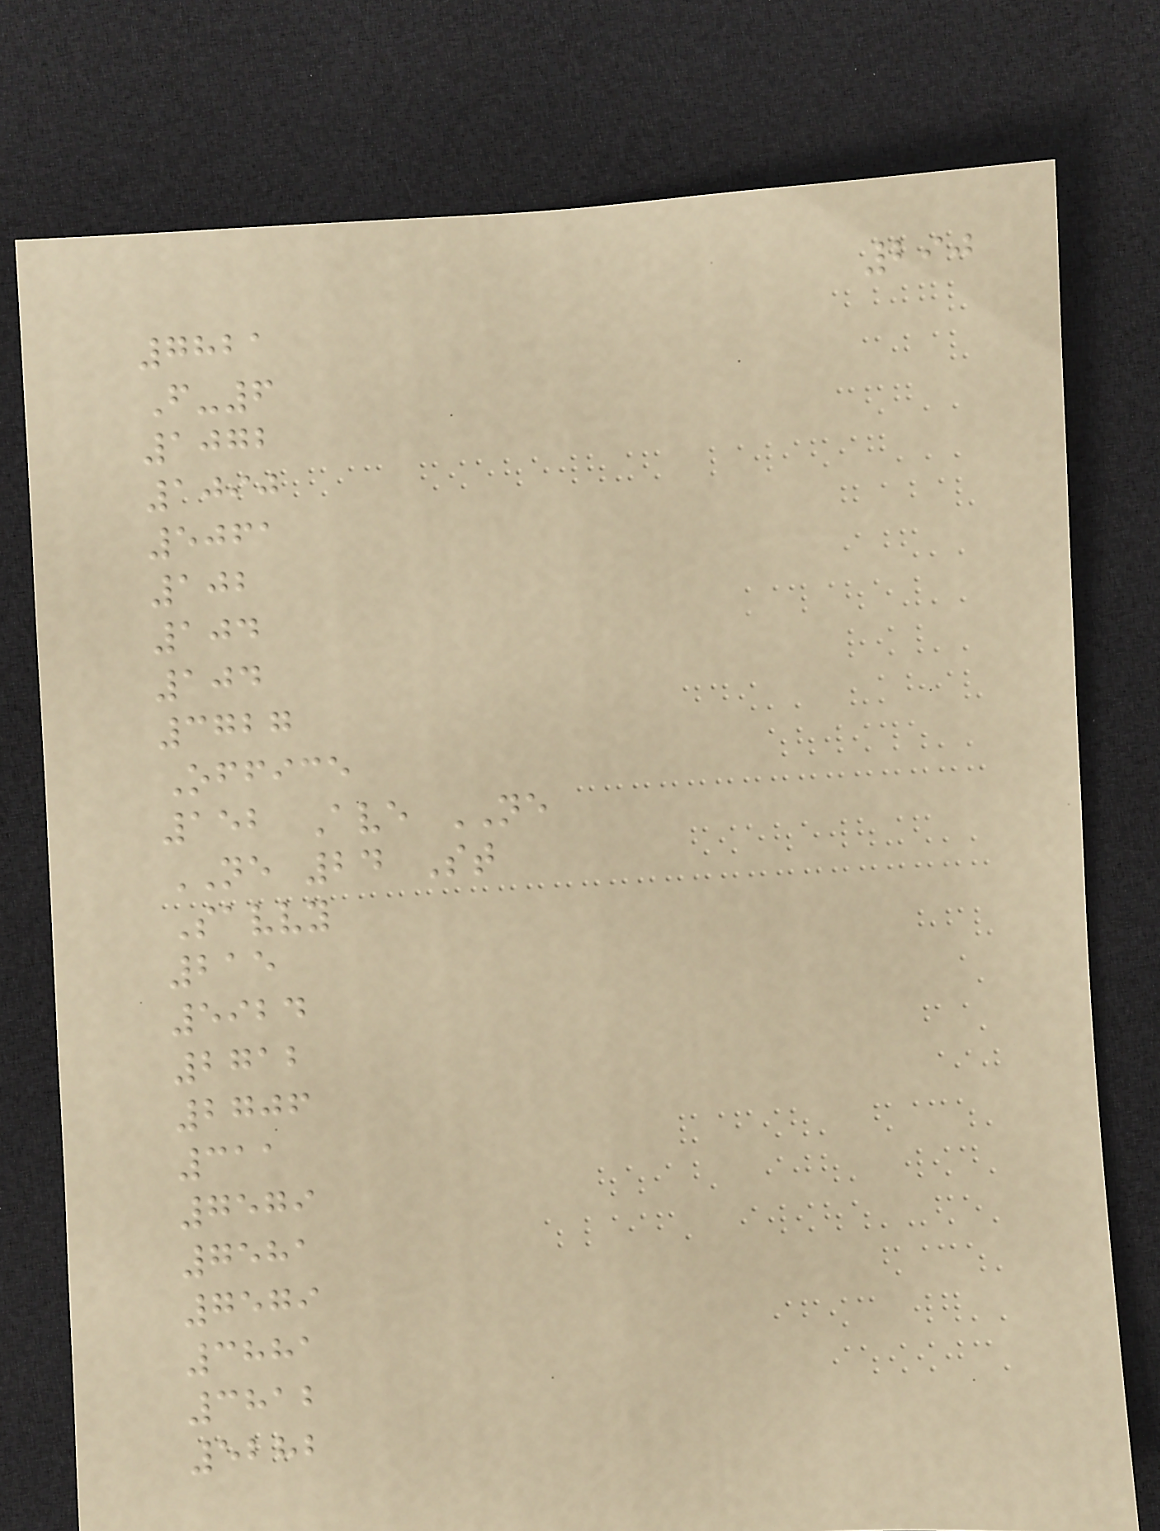290
7821
F-6
1072
1090
5061
102
104
104
3727
Office
152 Ave NE
NE 24 St
Savvy
215
5924
2712
2706
311
7579
7581
7579
3881
3812
5282
